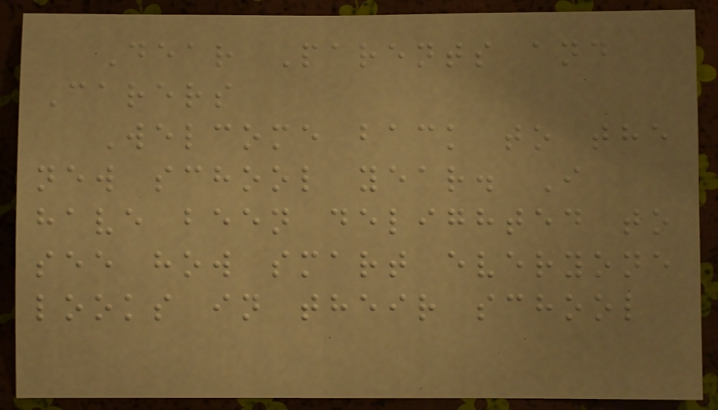Dear Parents and
Carers
Welcome back to the
new school year. I
have been delighted to
see how smart everyone
looks in their school
